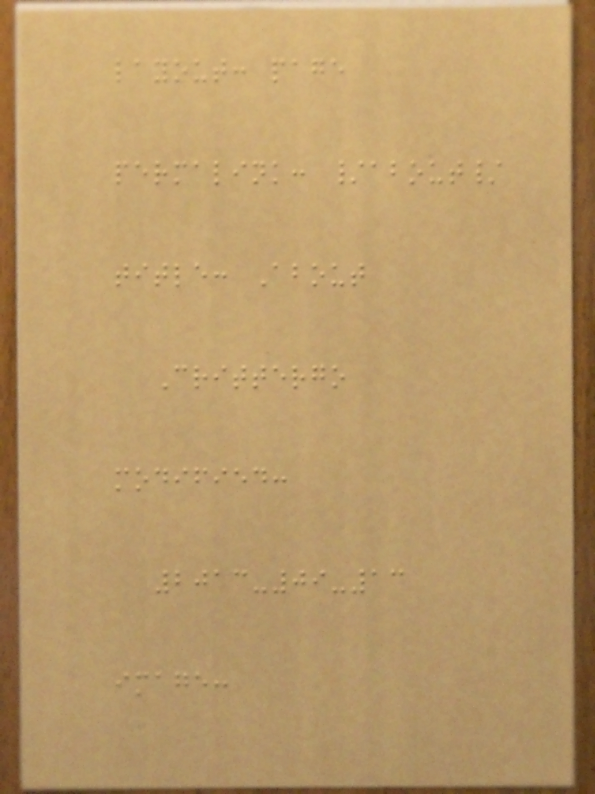layout: page
permalink: /about/
title: About
Crittergo
modified:
2013-09-13
image:
